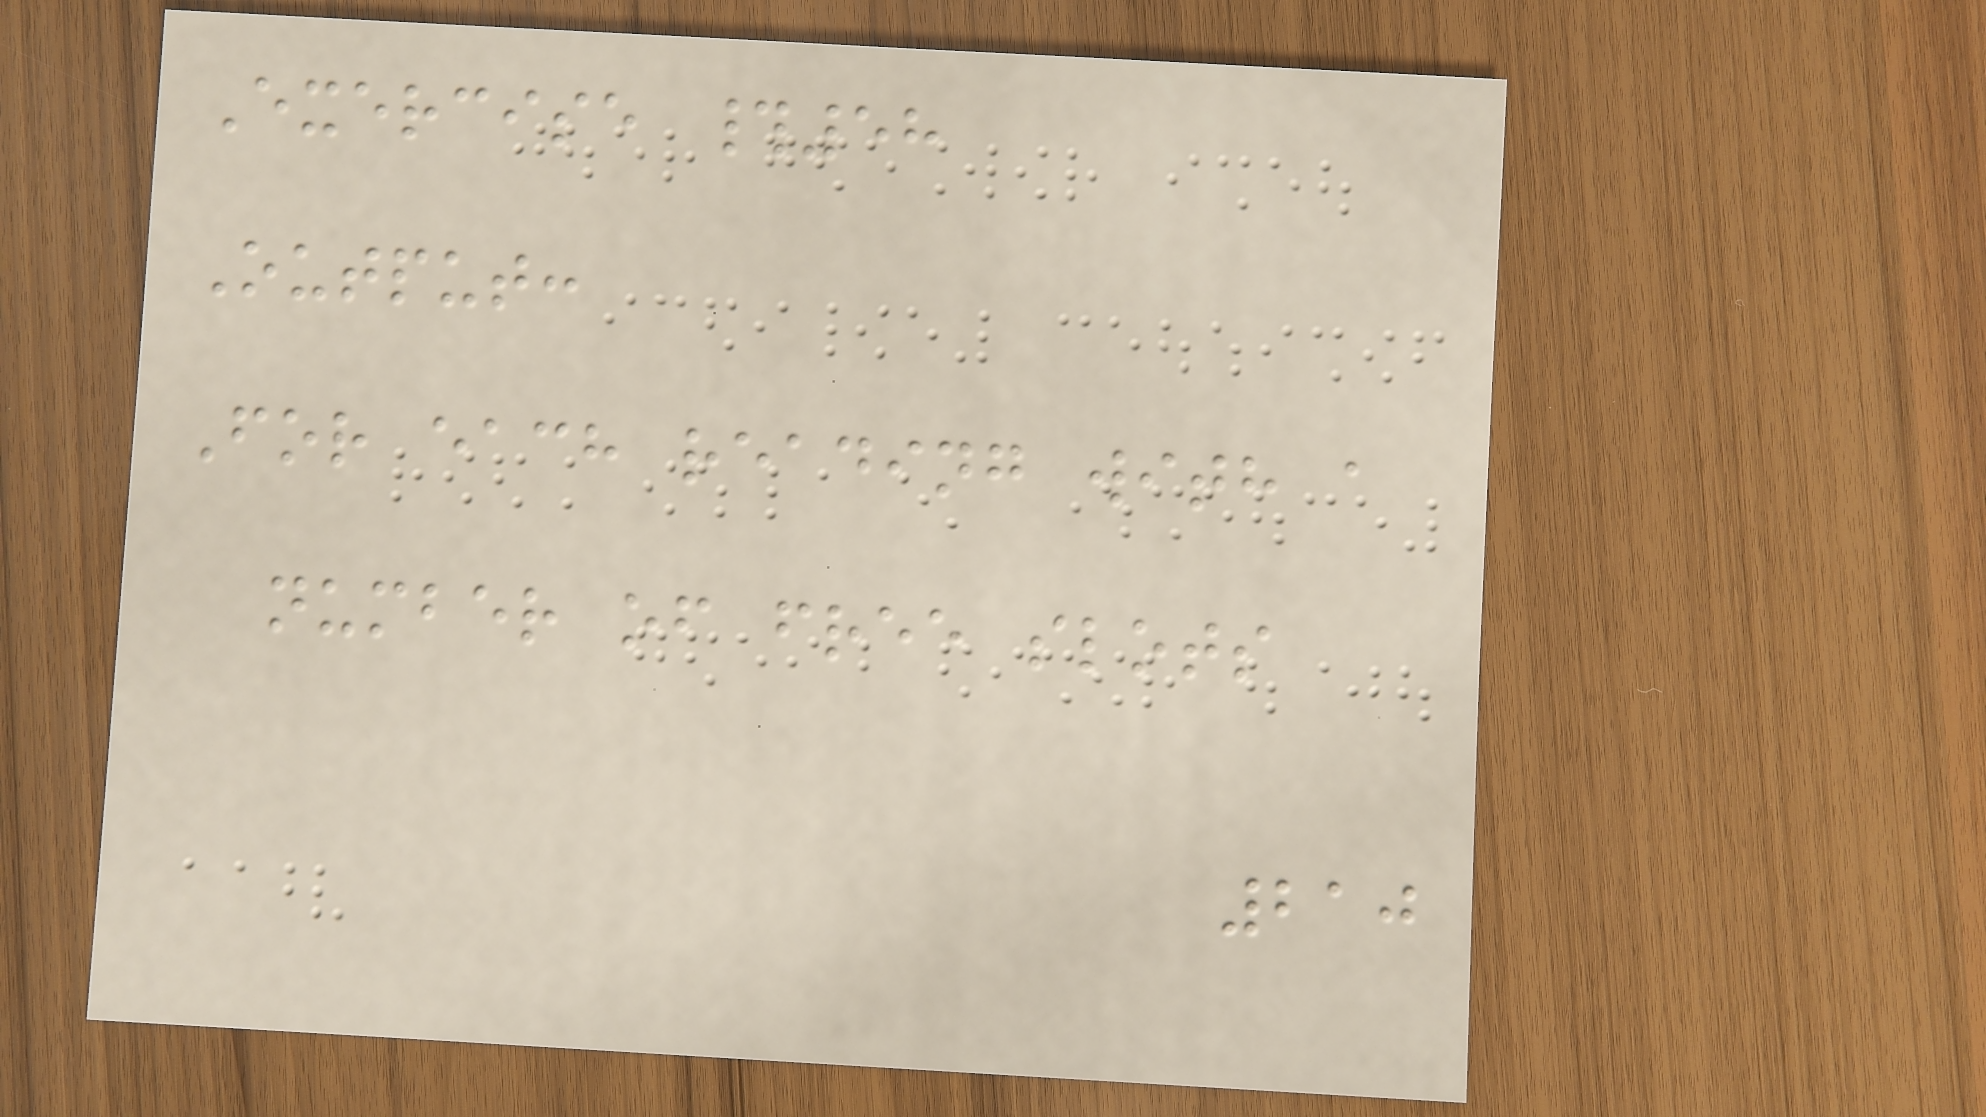Exercise #58
Output:
For each reading with a
number of free slots
210
